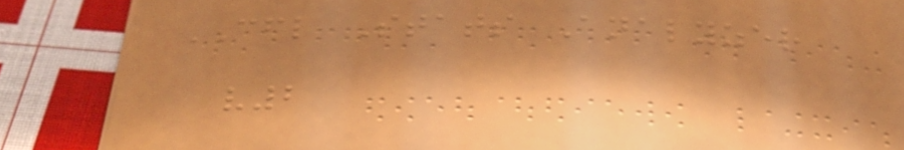CFL Stats Analyzer
v2
